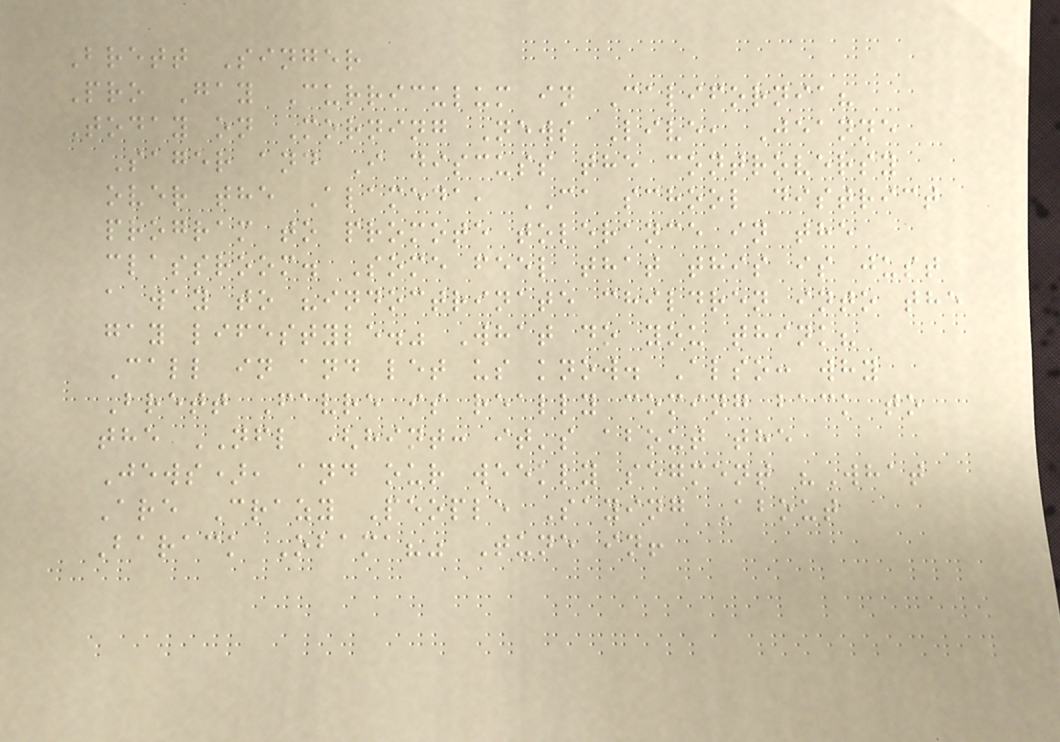Brett Singer
Pro Gay Curriculum in California?
Today on Morning News Live, Jeanne
Sager and I discuss the controversy
over the Alameda, CA school district
program to promote tolerance in the
classroom. Some feel that this is just
a way to "indoctrinate children into the
gay lifestyle." What do you think?
Call in and let us know. Also: why
Brett Favre is really coming back to
the NFL (hint: it's about the
Jews), and our weekly segment "What
Are Crazy People Saying About
Barack Obama?" Tune in!
